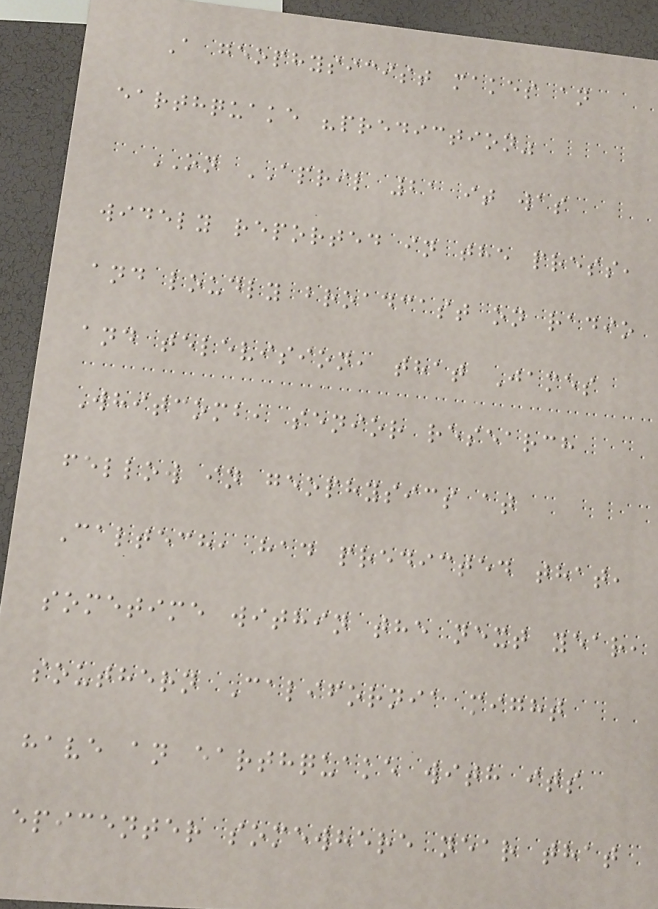A geophysicist makes an
earthquake "prediction"
ON APRIL 21 it was
widely reported in the press,
and loudly broadcast on radio
and television, that James
Whitcomb, senior research
fellow in geophysics at
Caltech, had predicted that,
sometime within the next year,
southern California might
have an earthquake with its
epicenter somewhere near that
